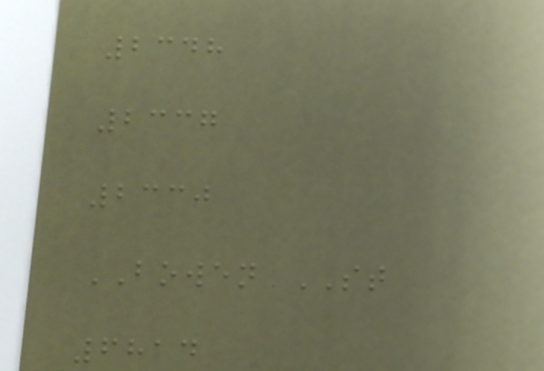2348
2337
2330
BOWEN ST
6814
